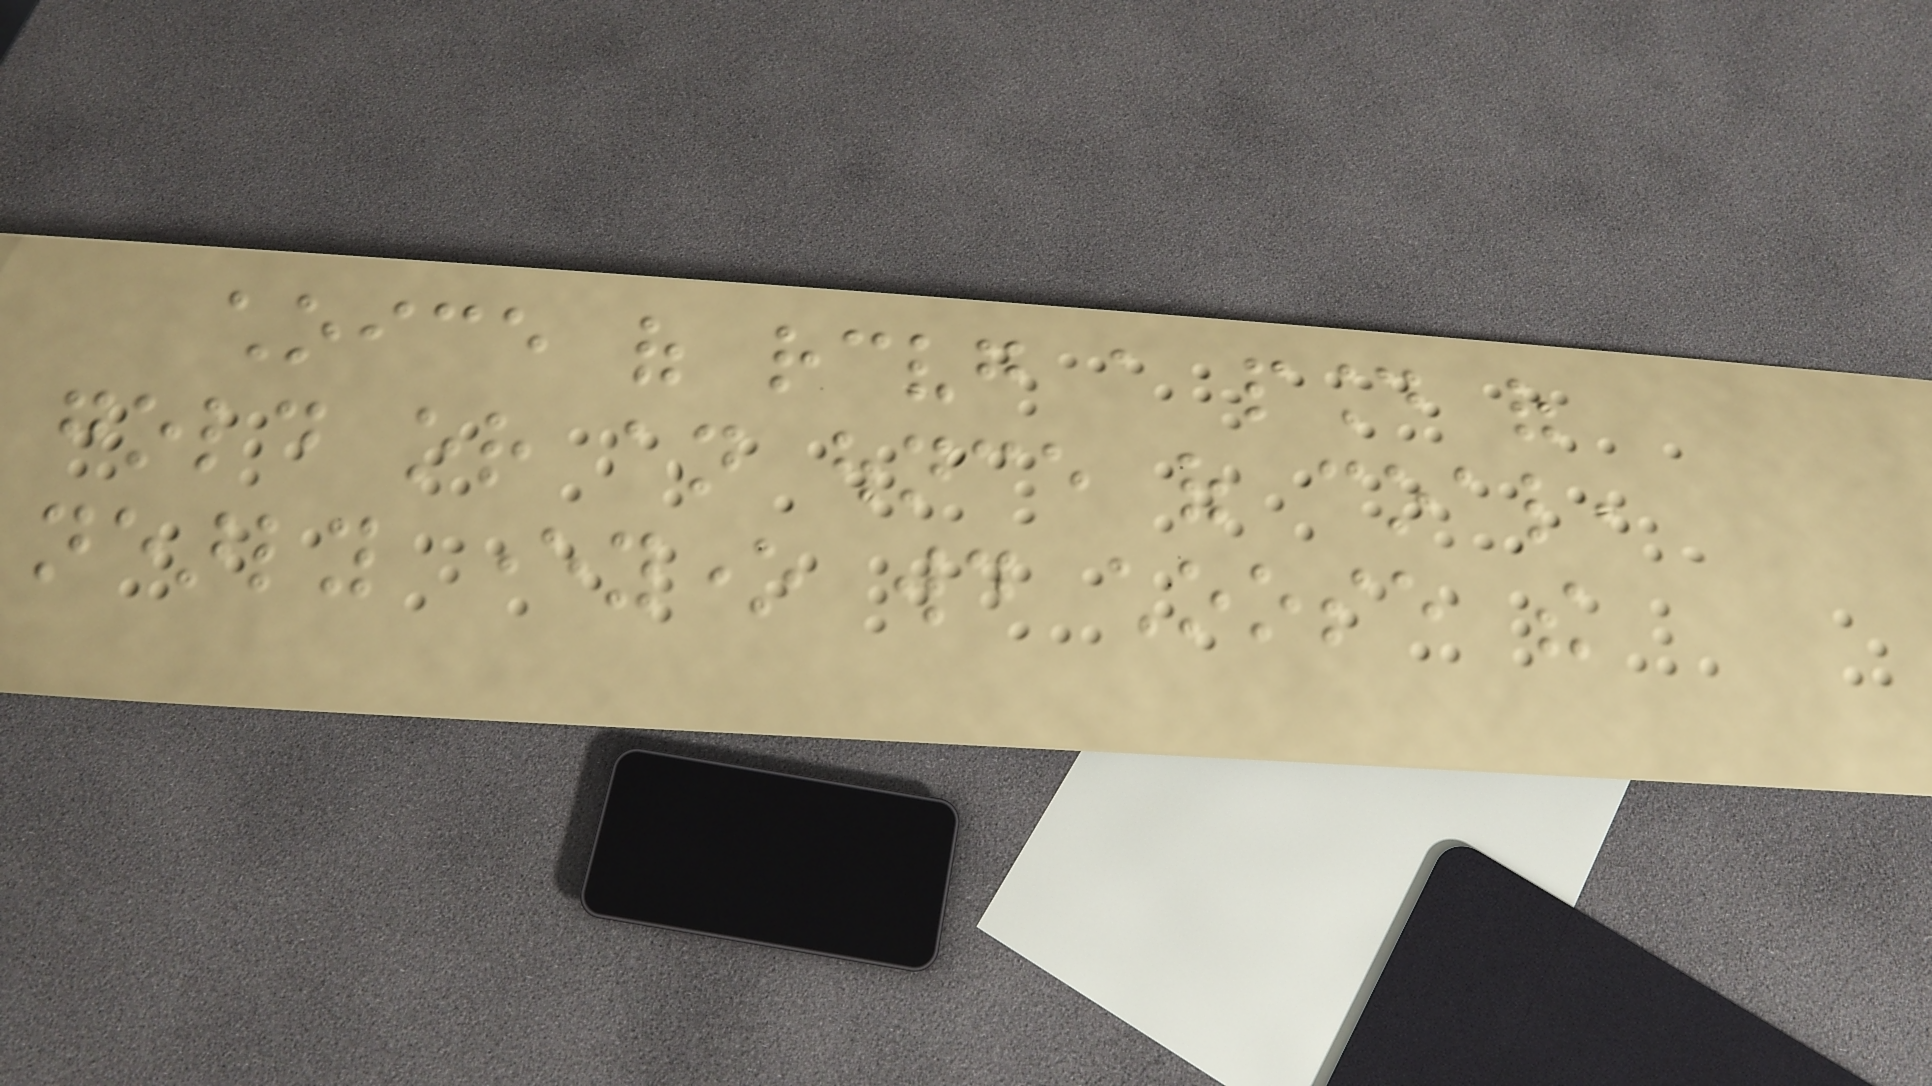choice of receiving a pound of
gold or an ounce of coal,
nearly everyone would choose the
